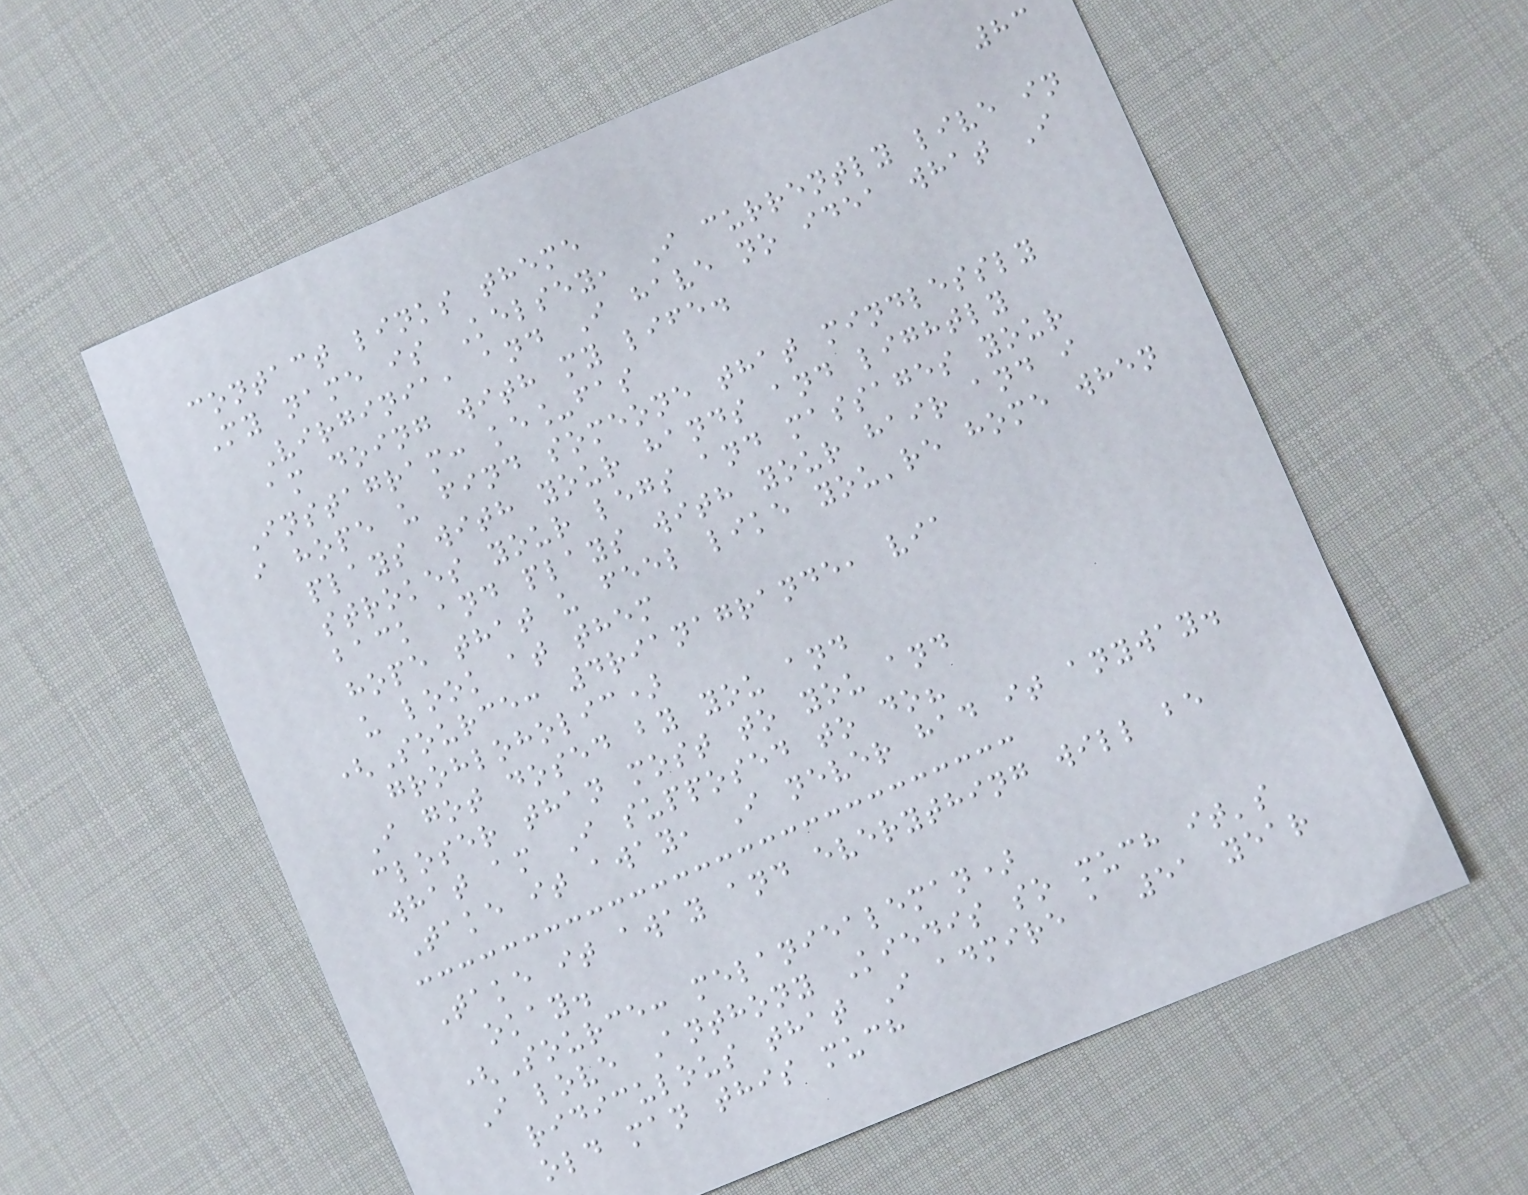83
contact links theme
My name is Kelsey, I currently live in
Virginia, and I have no idea what I
am doing with my life.
Instagram: ke_fas
i hope u find someone that mindlessly
plays with your hands and lightly
strokes your legs and massages your
back and plays with your hair and i
hope that u feel like you're home when
u look at them
(Source: 4rianagrande, via
grohloholic)
I got dosed by you and
closer than most to you and
what am I supposed to do?
Take it away, I never had it anyway.
Take it away and everything will be
okay.
(Source: melaniealeman)
I love Anthony Kiedis so much it's
ridiculous that I admire a 51 year
old man this much
